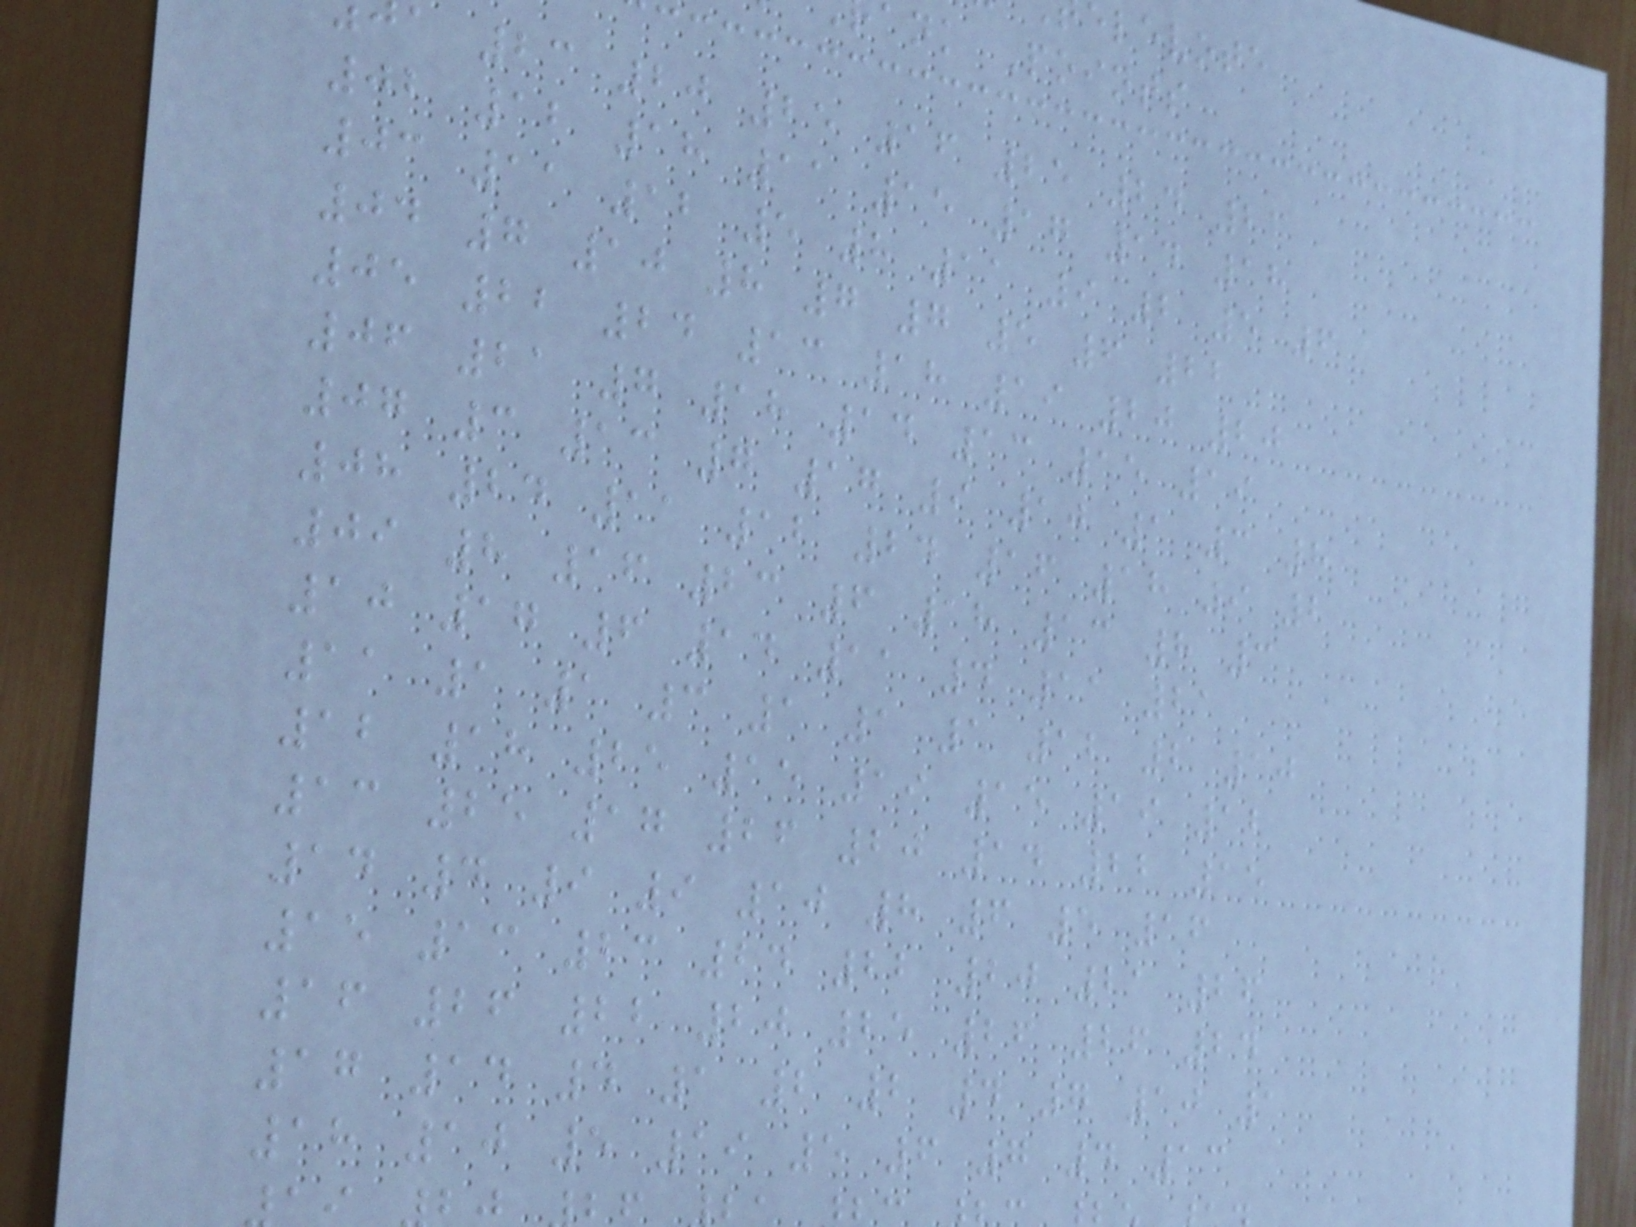ank Points
a 23 20 25 16 25 24 23
02 12 18 11 15 17 14 18
03 11 12 5 8 11 9 2 5 6
04 7 10 8 7 7 5 6 22
05 22 24 13 18 19 20 20
06 21 7 18 14 13 15 19
07 3 13 7 17 9 10 1 3 8
08 24 11 12 24 16 18 9 2
09 8 16 23 6 18 13 8 3
10 17 6 14 11 4 11 21
11 1 1 3 1 1 1 12 2 10
12 18 25 15 19 15 19 12
13 25 17 26 20 14 22 15
14 4 9 9 10 8 6 5 16
15 13 23 24 22 20 21 26
16 26 22 20 25 26 26 24
17 14 4 1 2 2 4 7 10 1
18 10 5 19 5 6 7 4 13
